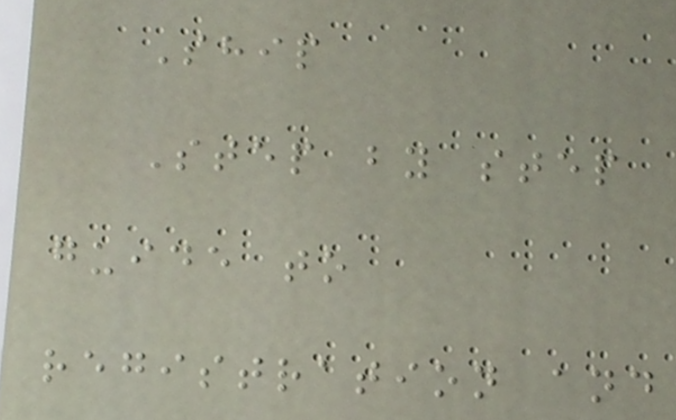Ship
Step by step
guide to
registration and
